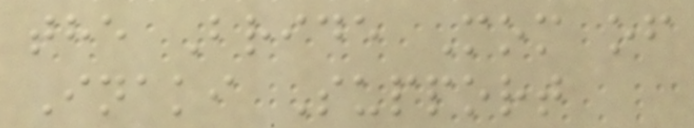the Bride Mom of
Inaki Support
